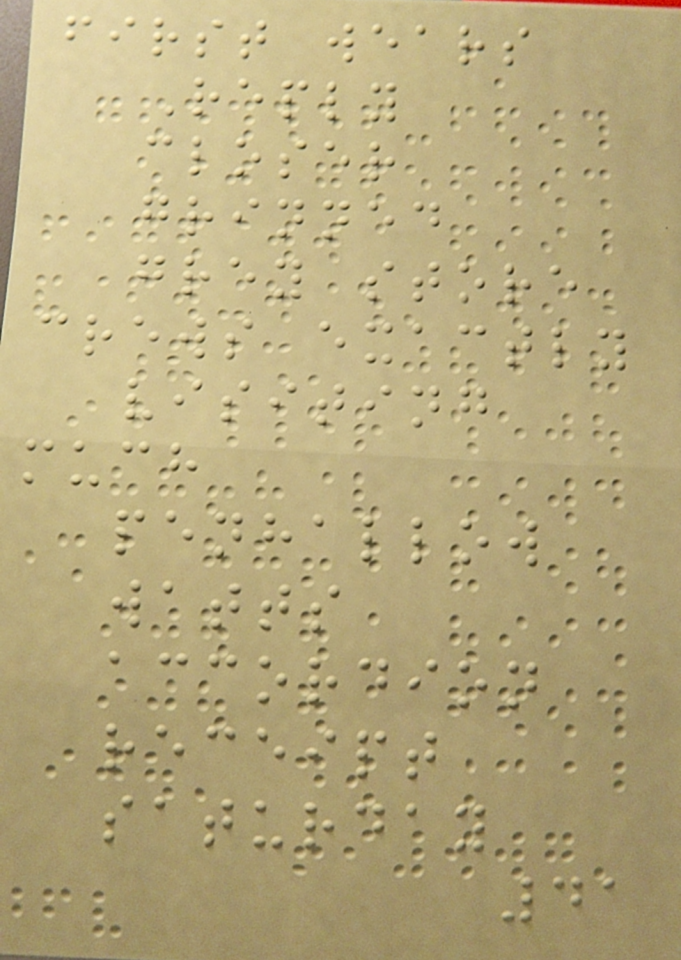first wears
Reply
closer
grinned
grey store
crews exactly
visiting
much
penhallow
watts
accordion
receipt
saturday
41
